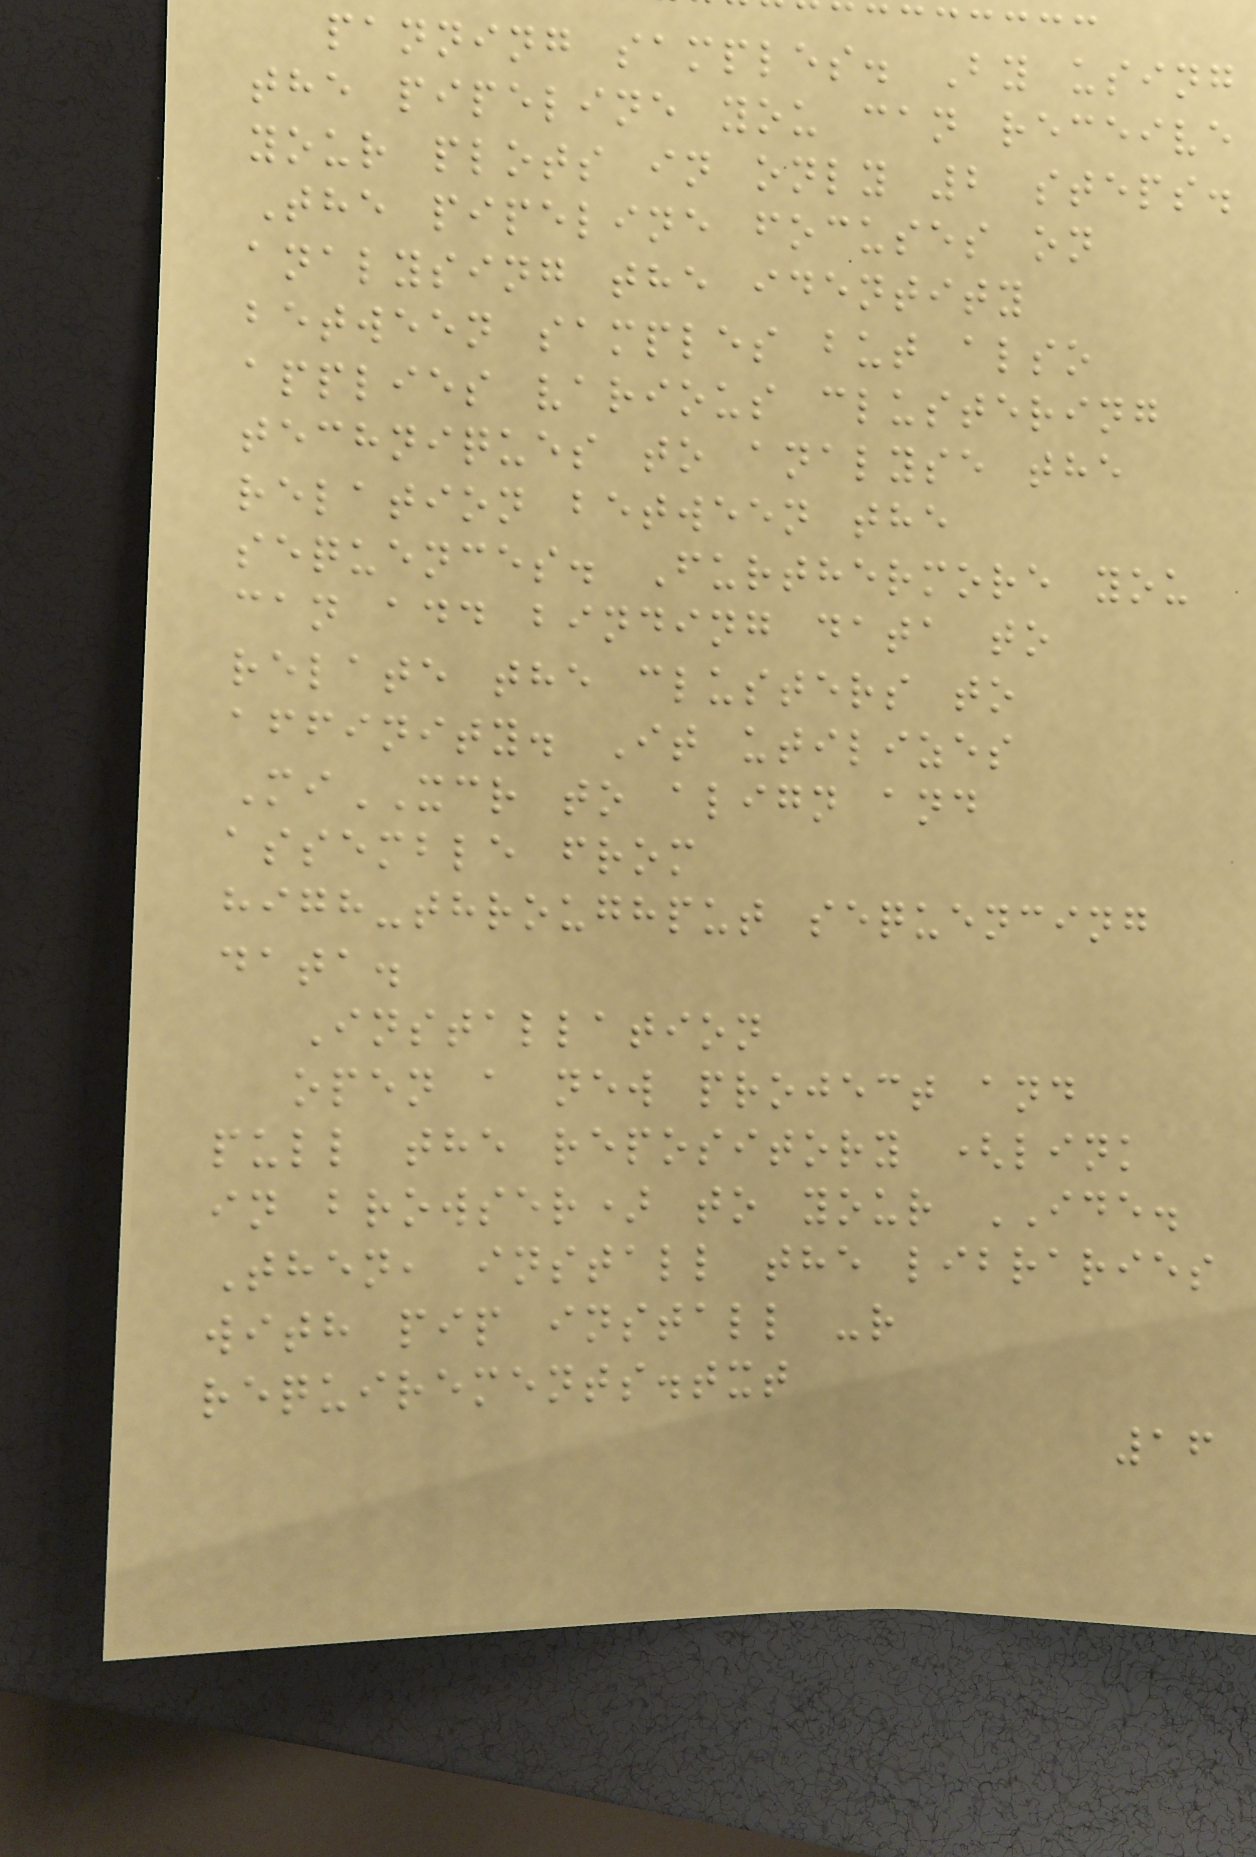panning samples. By using
the pipeline you can receive
your plots in only 2 steps.
The pipeline focuses on
analysing the identity
between samples but also
applies various clustering
techniques to analyse the
relation between the
sequences. Furthermore you
can add binding data to
relate the clusters to
affinity. It utilizes
MiXCR to align and
assemble from
high-throughput sequencing
data.
Installation
open a new project and
pull the repository (link
in browser) to your IDE.
Then, install the libraries
with pip install -r
requirements.txt
16
